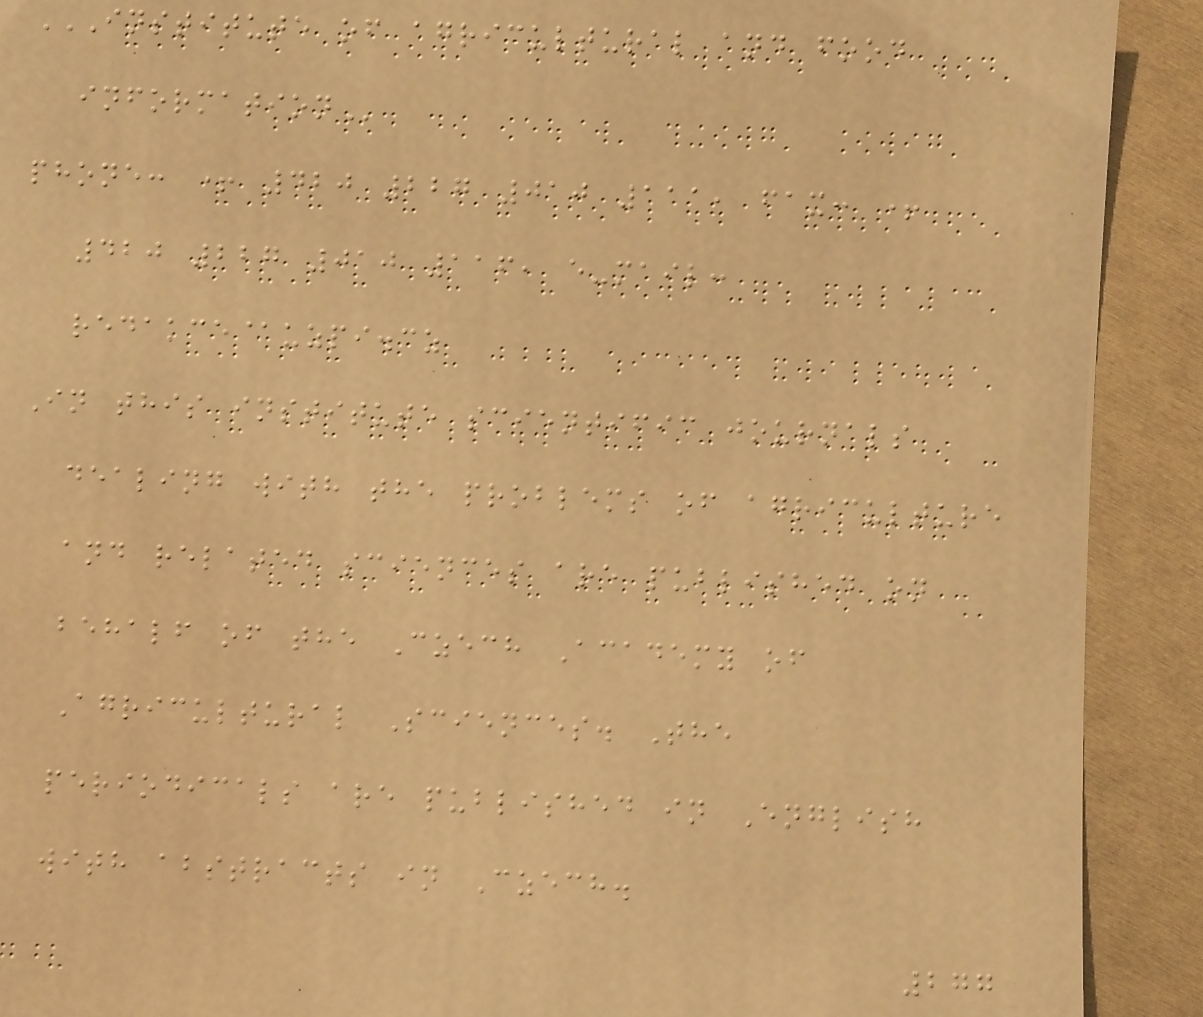INSTITUTE OF AGRICULTURAL AND FOOD
INFORMATION
phone: + 420 227 010 111, fax: +
420 227 010 116, e-mail:
redakce@uzpi.cz
In this institute scientific journals
dealing with the problems of agriculture
and related sciences are published on
behalf of the Czech Academy of
Agricultural Sciences. The
periodicals are published in English
with abstracts in Czech.
277
